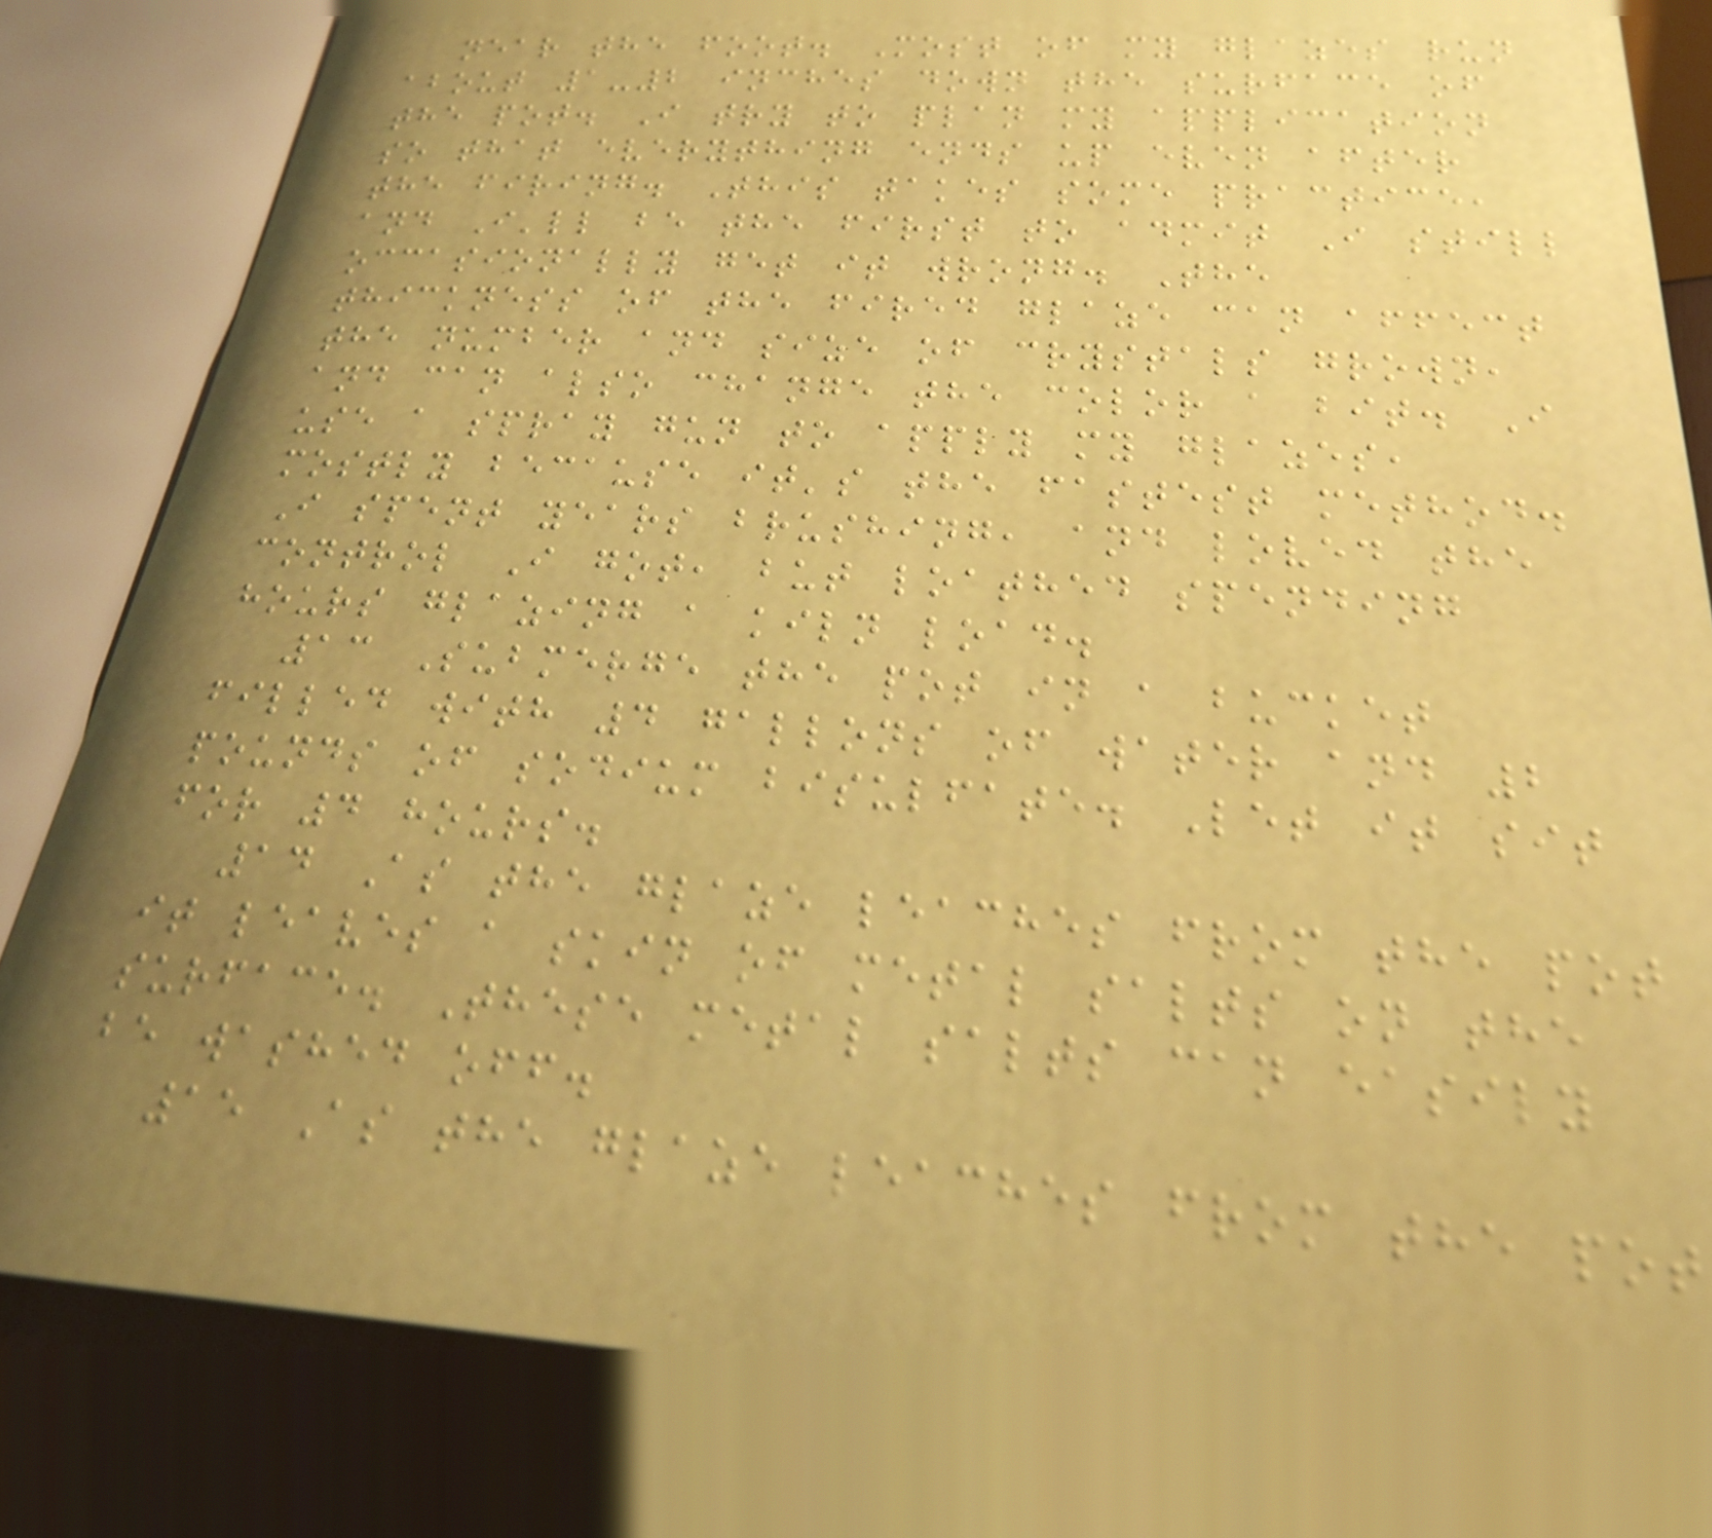near the foot. Most of my glazes run
about 1-2 inches down the surface of
the pot. I try to plan my application
so that everything ends up even after
the firing. This takes some practice,
and I'll be the first to admit I still
occasionally get it wrong. The
thickness of the fired glaze can affect
the number and size of crystals grown,
and can also change the color a bit. I
use a spray gun to apply my glazes,
mostly because it's the fastest method.
I spent years brushing, and loved the
control I got, but loathed spending
hours glazing a kiln load.
13 Submerge the pot in a bucket
filled with 4 gallons of water and 2
pounds of sodium bisulfate. Let it sit
for 4 hours.
14 As the glaze leaches from the pot
it leaves a skin of metal salts on the
surface. These metal salts can easily
be washed off.
15 As the glaze leaches from the pot
